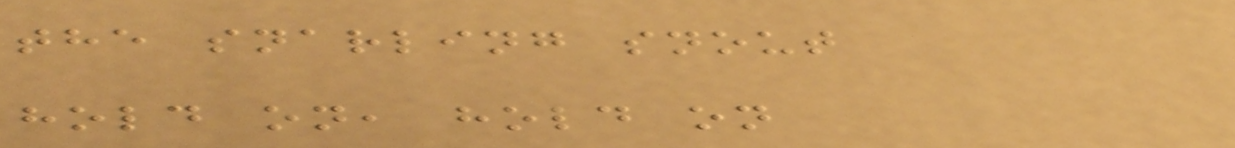the snarling snout
hold on, hold on
